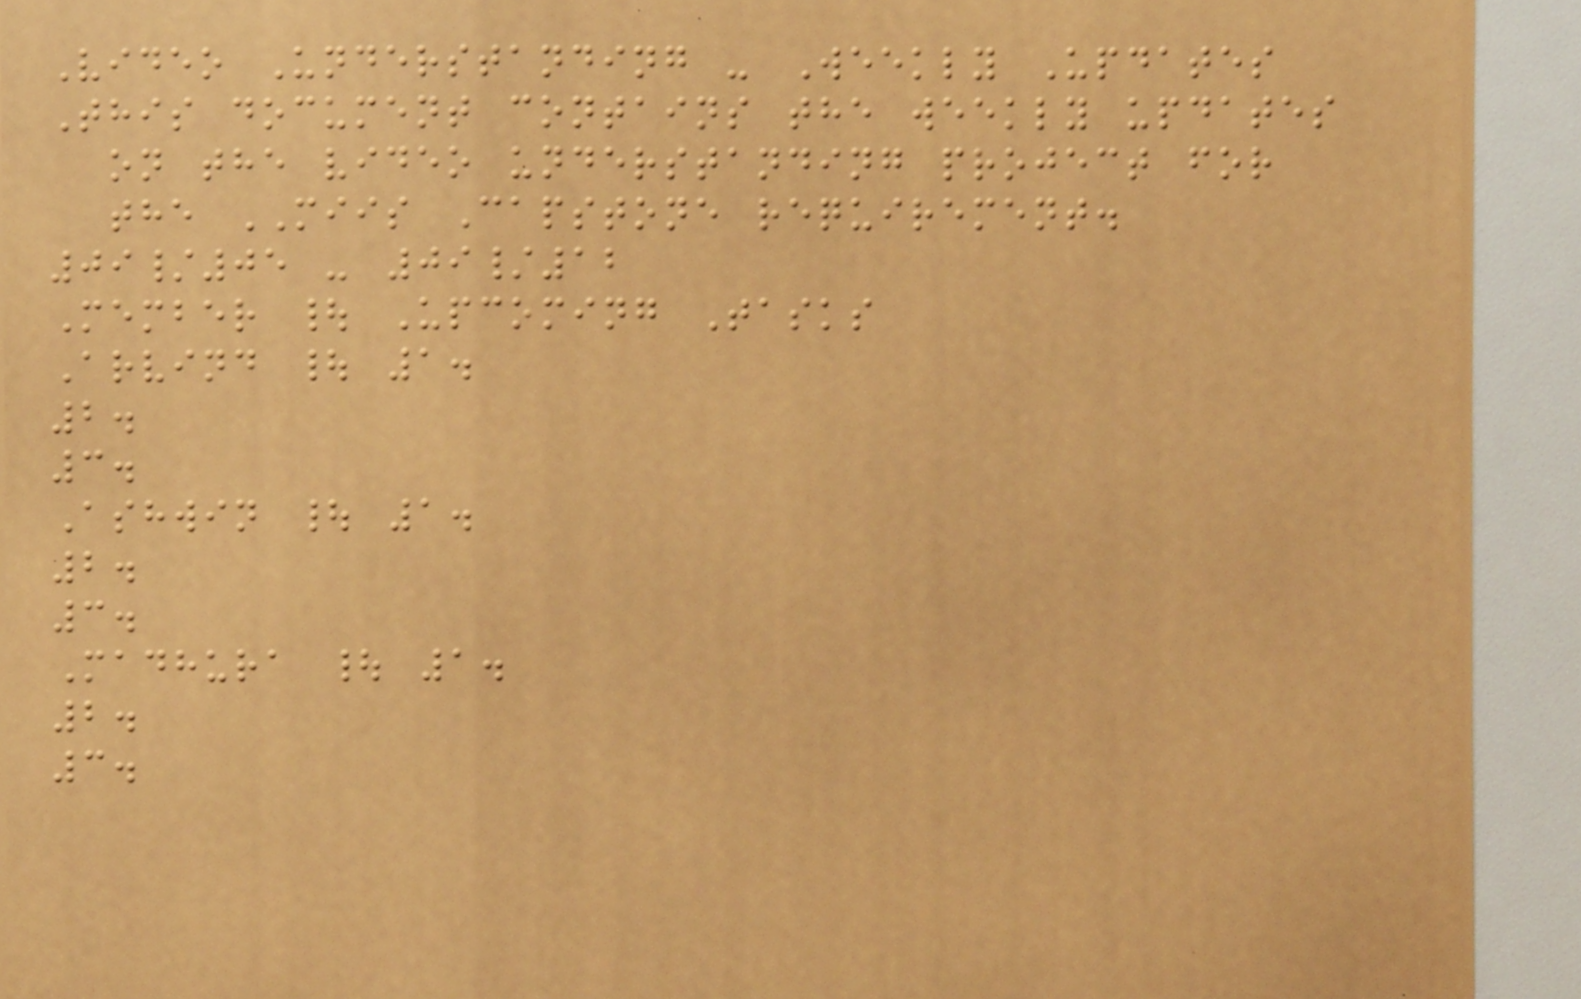Video Understanding - Weekly Updates
This document contains the weekly updates
on the video understanding project for
the MIIS Capstone requirement.
09/05 - 09/12
Member | Upcoming Tasks
Arvind | 1.
2.
3.
Ashwin | 1.
2.
3.
Madhura | 1.
2.
3.
